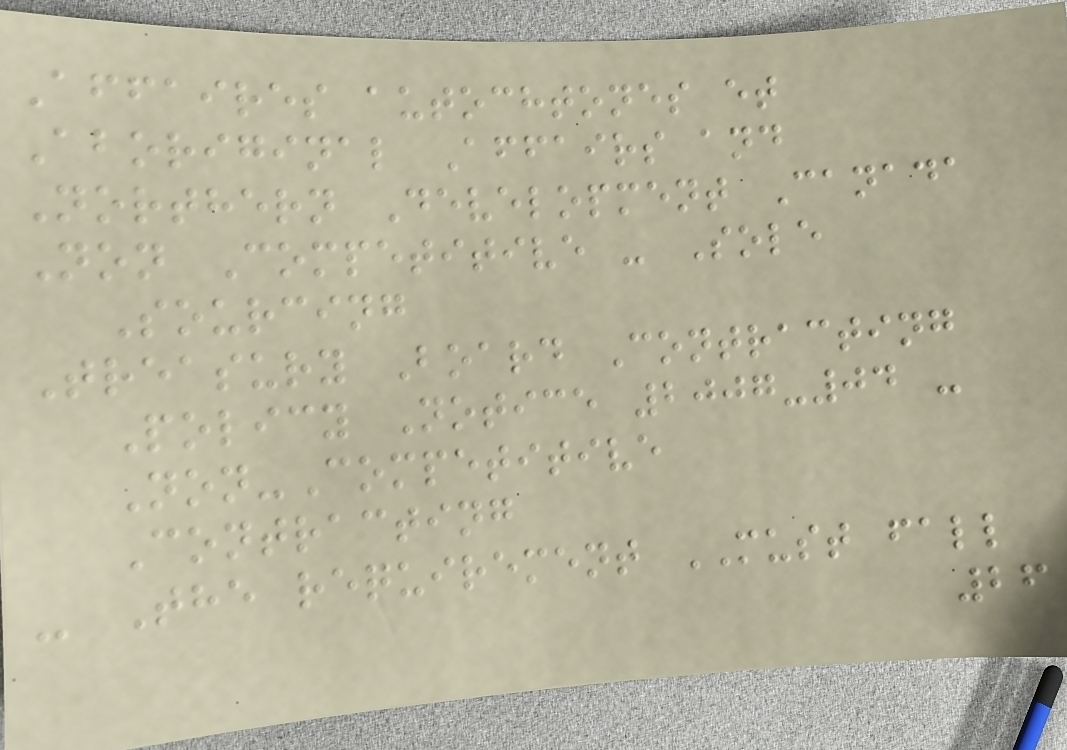Affaires autochtones et
Aboriginal Affairs and
Northern Development Canada
Non Competitive - Sole
Sourcing
Treasury Board Contracting
Policy Notice 2007-04 -
Non-Competitive
Contracting
- The requirement MUST fall
26
